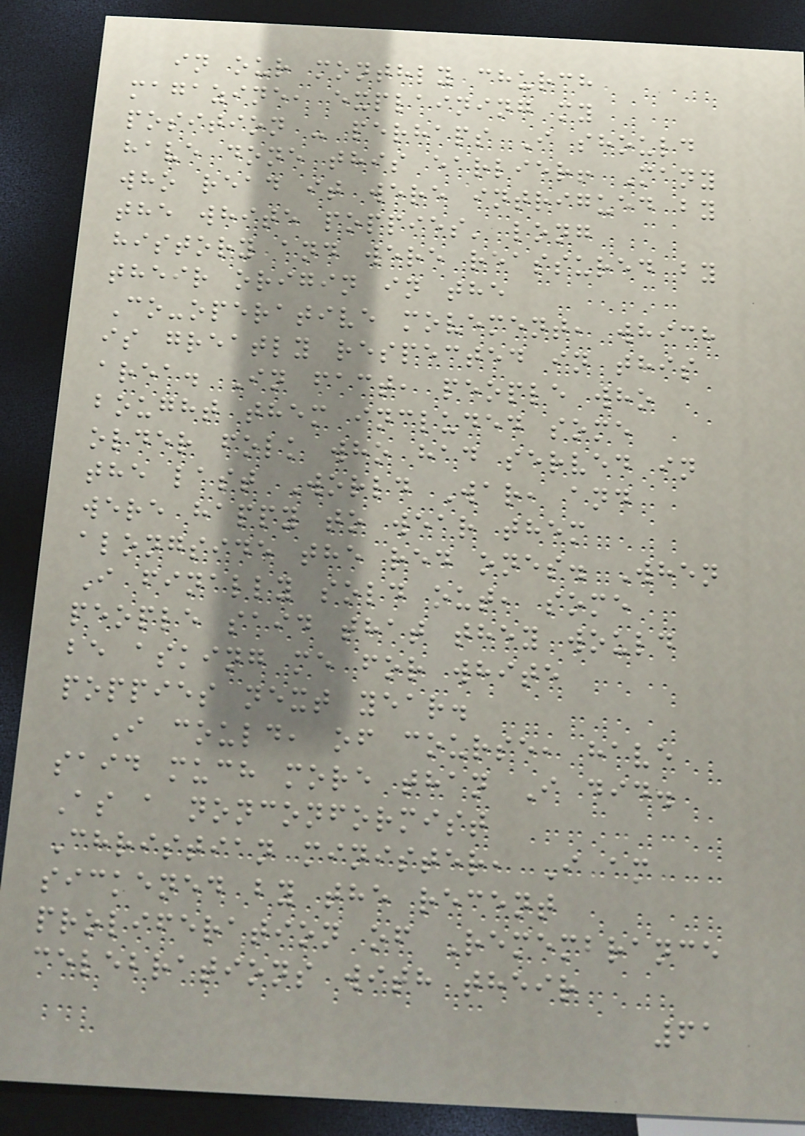in our monthly church
magazine, explaining my
position - perhaps I should
have done this earlier! Many
who read it were intrigued by
the white poppies' long
history and were reassured by
their origin in the
Co-operative movement, which
is greatly respected in this
area. In fact, people who
bought them included some
older folk who had served in
the last World War, and
were happy to wear them
alongside the red ones. When
I finally sold out, some
people said that they would
be asking me for white
poppies next year.
I could, of course, have
said much more than I did.
As a nonconformist
Christian minister, I am
sickened by the recent
proliferation of Remembrance
celebrations with their
61
